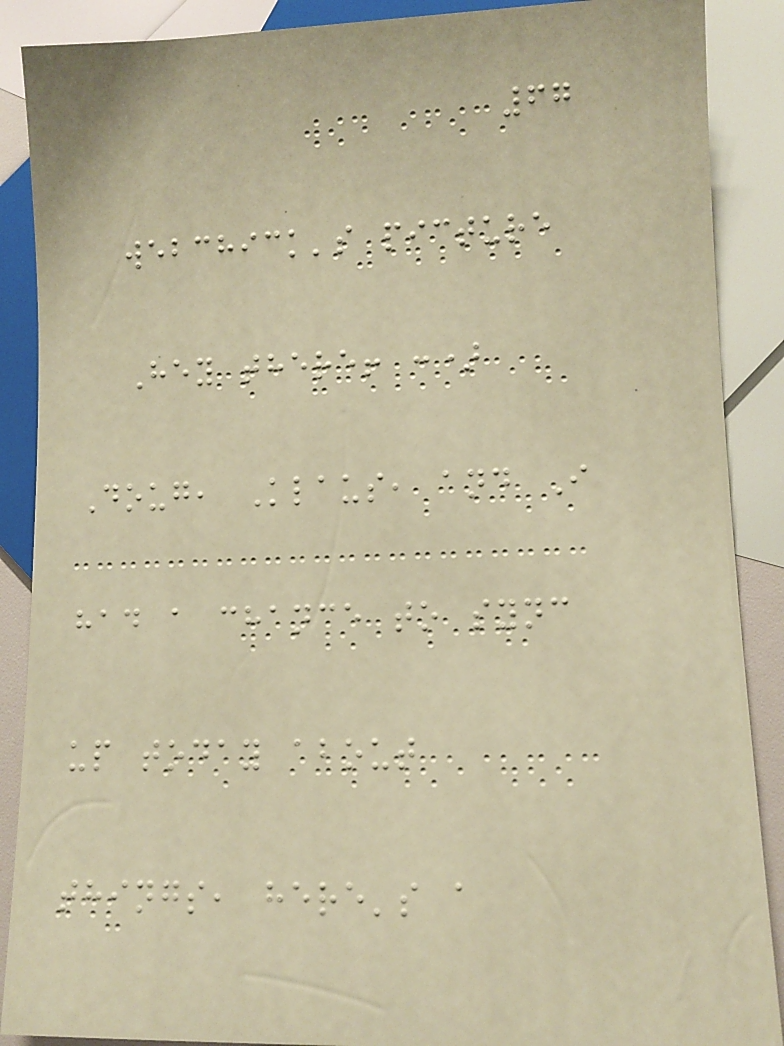67
webchick's picture
Hey there! :)
Doug, Klaus, and I
had a chance to sync
up today about
things, here's a
